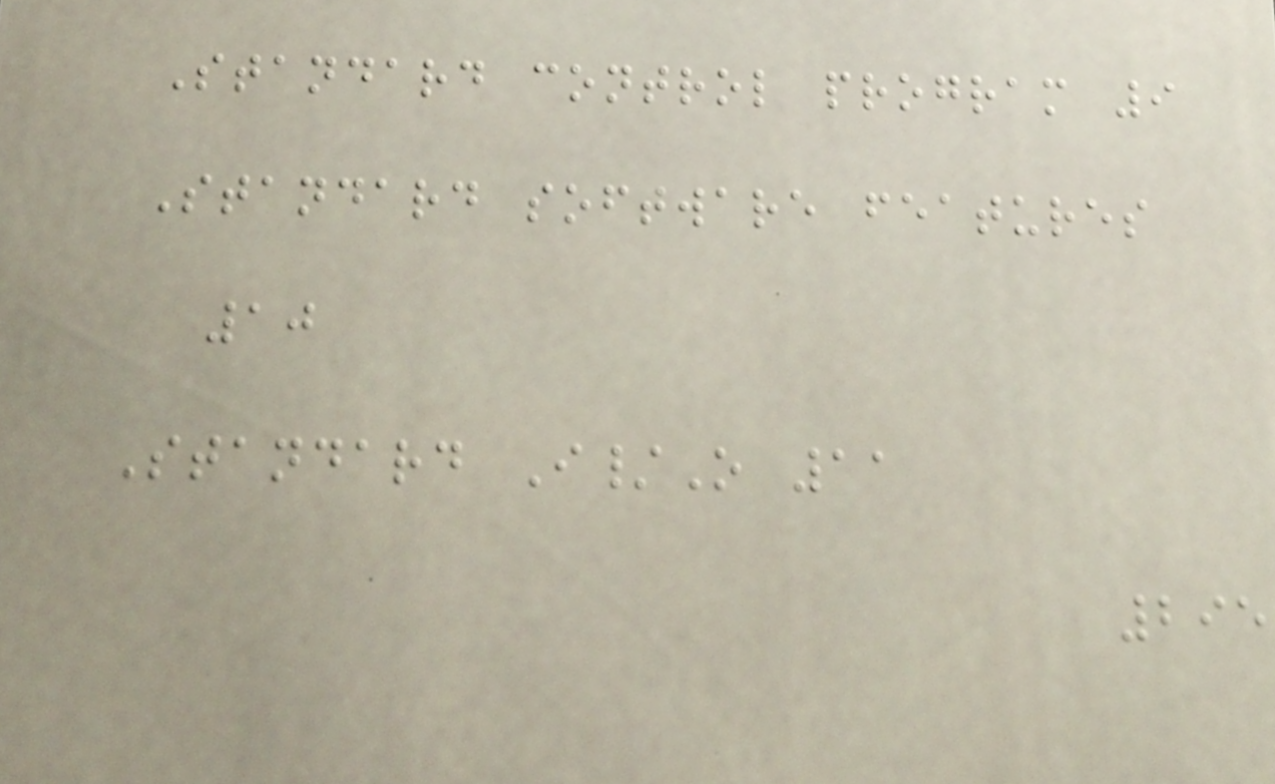Standard control program 9
Standard software features
10
Standard I/O 11
295
